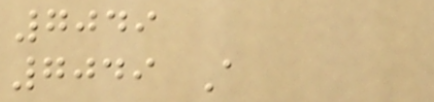7049
7049 A
